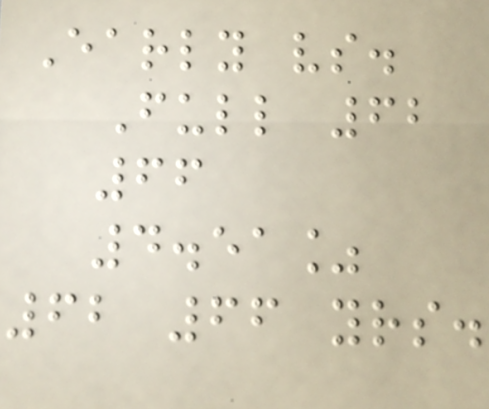Early vs.
Full 62
66
4.51%
62 66 yrs.
